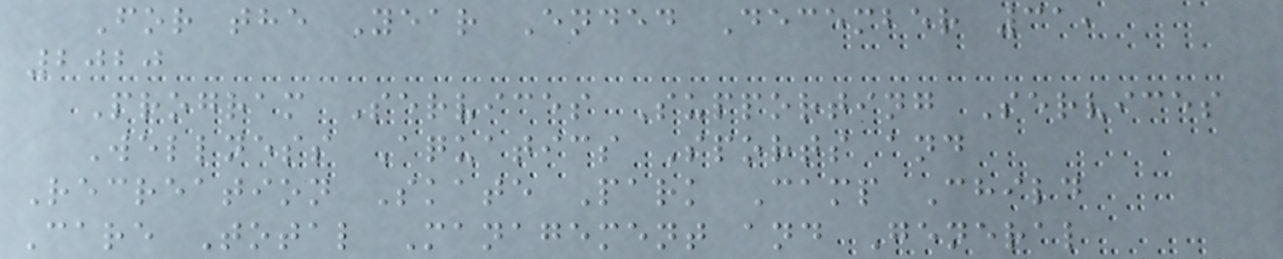For the Year Ended December 31,
2020
Program Services Supporting Services
Wellness Aquatics Sports and
Recreation Skate Park Camp Child
Care Total Management and General
